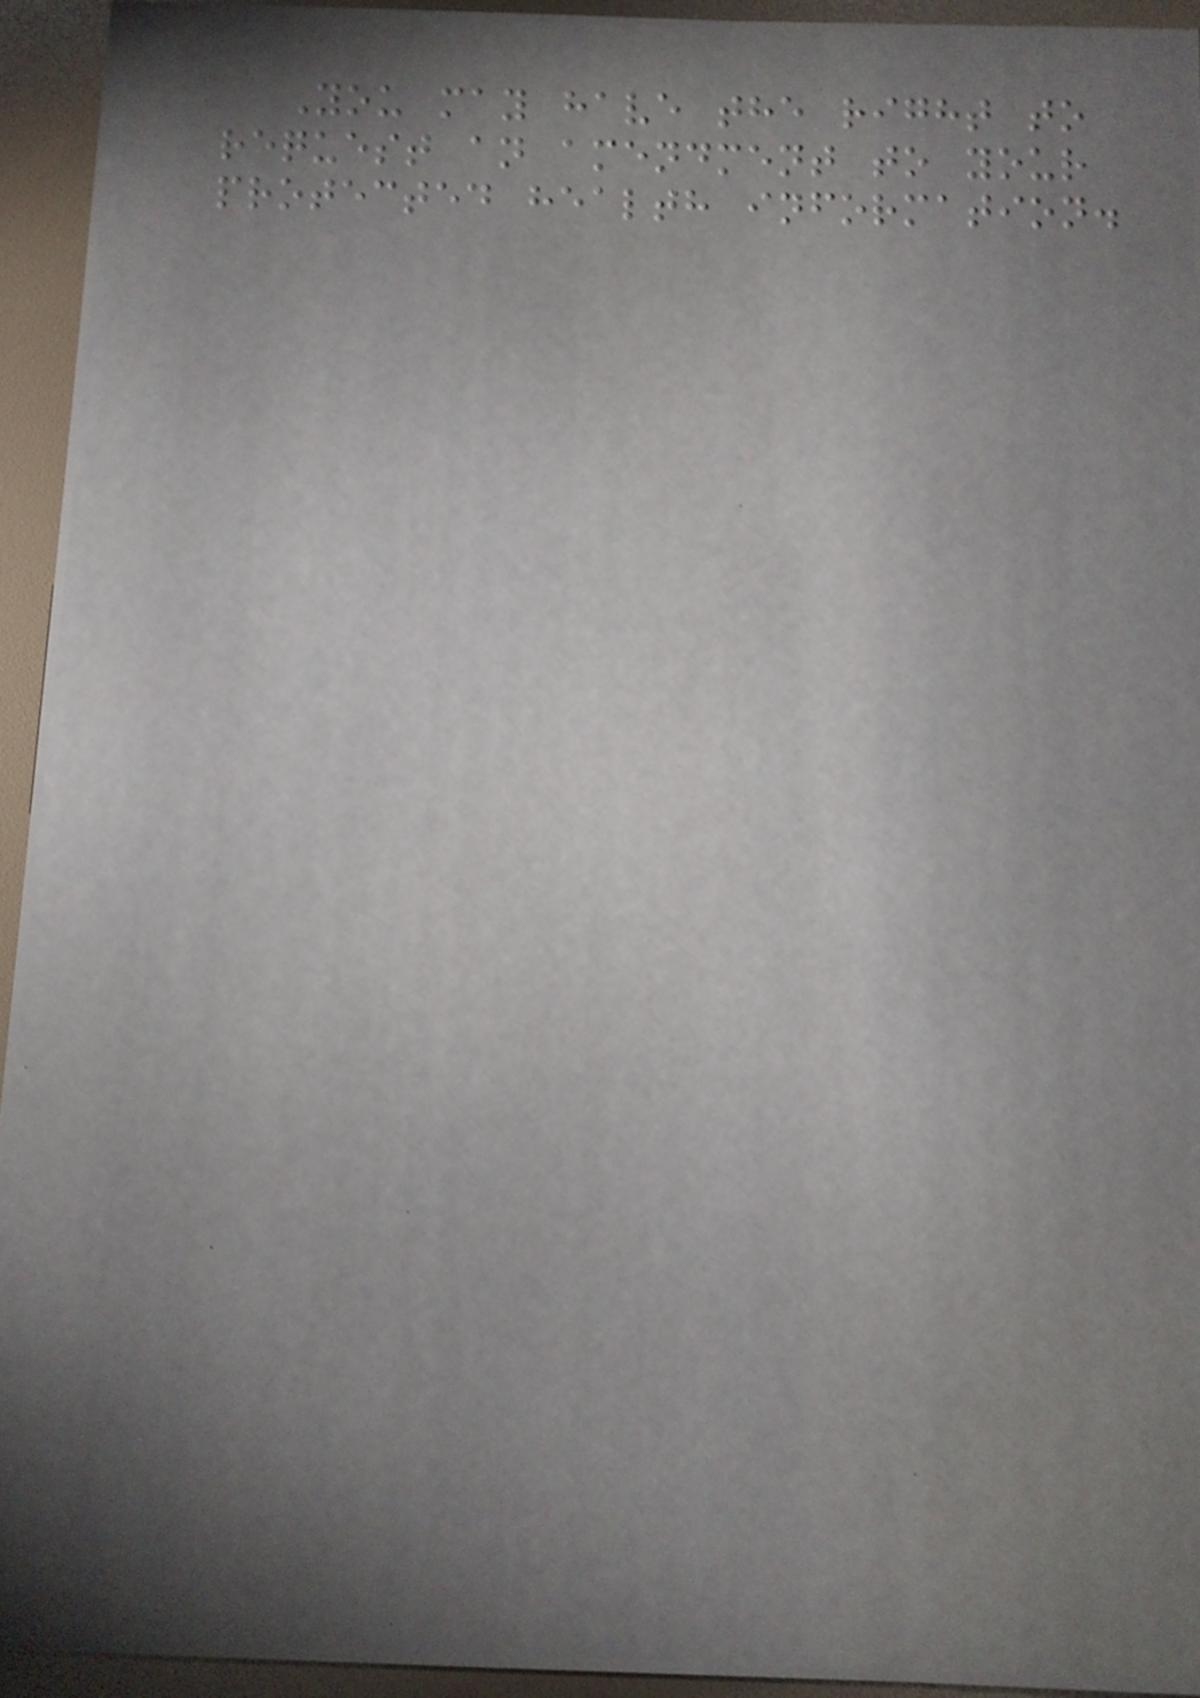You may have the right to
request an amendment to your
protected health information.
